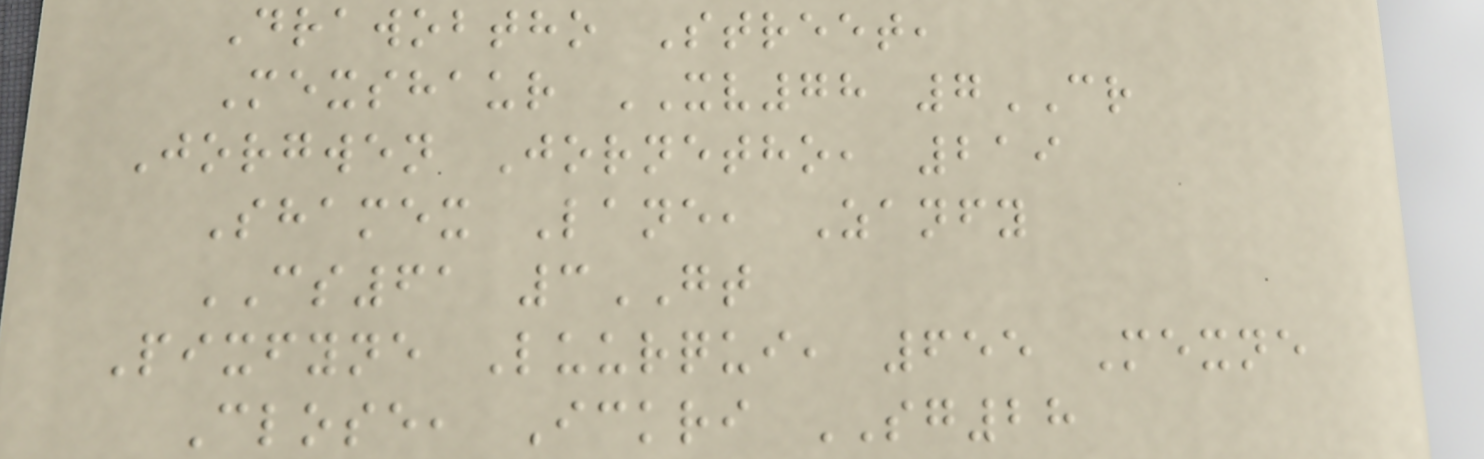Drawobtho Street,
Mexshaur XV78 7CR
Jorgwen Jornetho, 219
Shamex Lane, Zanfy
CS61 3GT
Pixfyne Luurqui, 655 Mexne
Close, Ickri SG28
